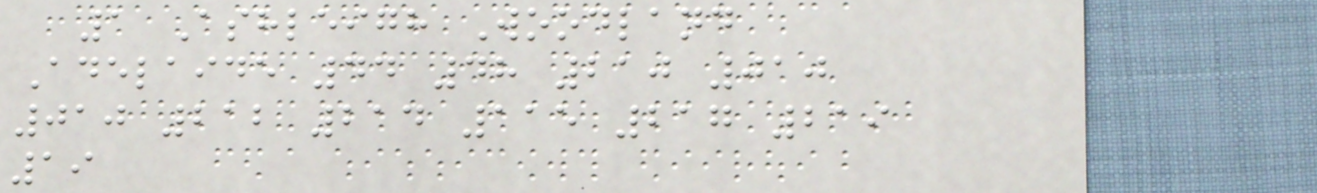1 Ashleigh Woodland
Adelaide 44 48 210 010
010 212 214 115 217 219
19
